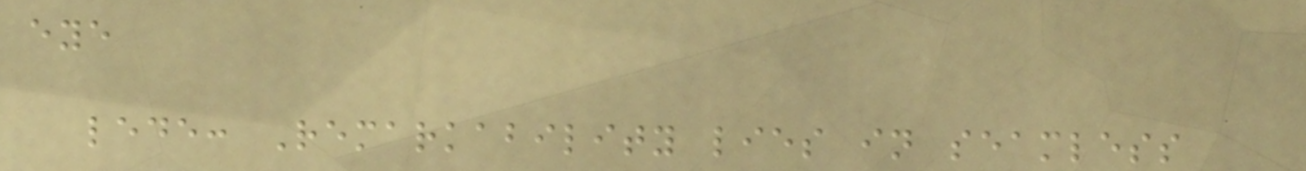eye
lede: Remarkability lies in seamless
